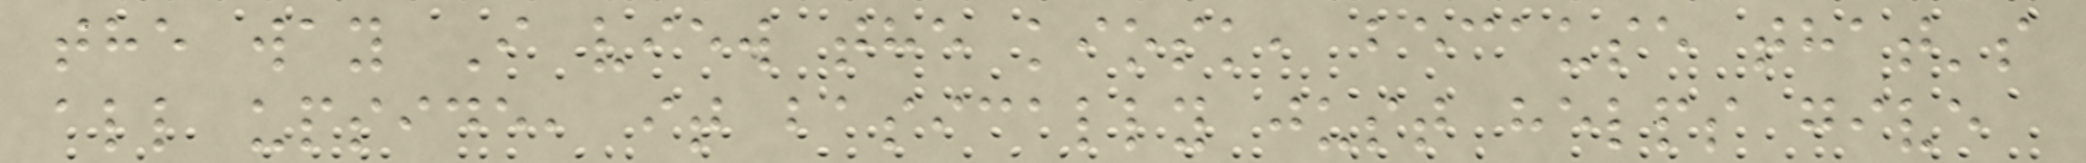the way I view the kiosk, because that's
all upside, it basically just helps give
